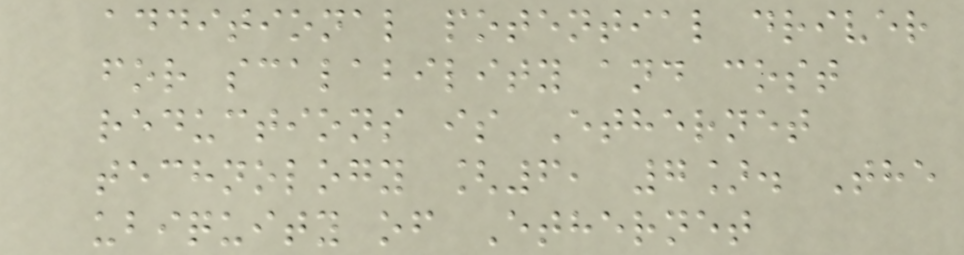additional potential driver
for scalability and cost
reductions is Ethernet
technology [6, 7]. The
ubiquity of Ethernet
